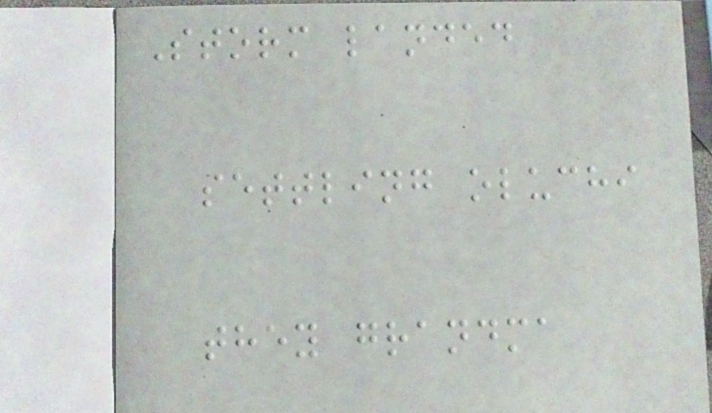Storm landed
settling oluchi
they grandma
